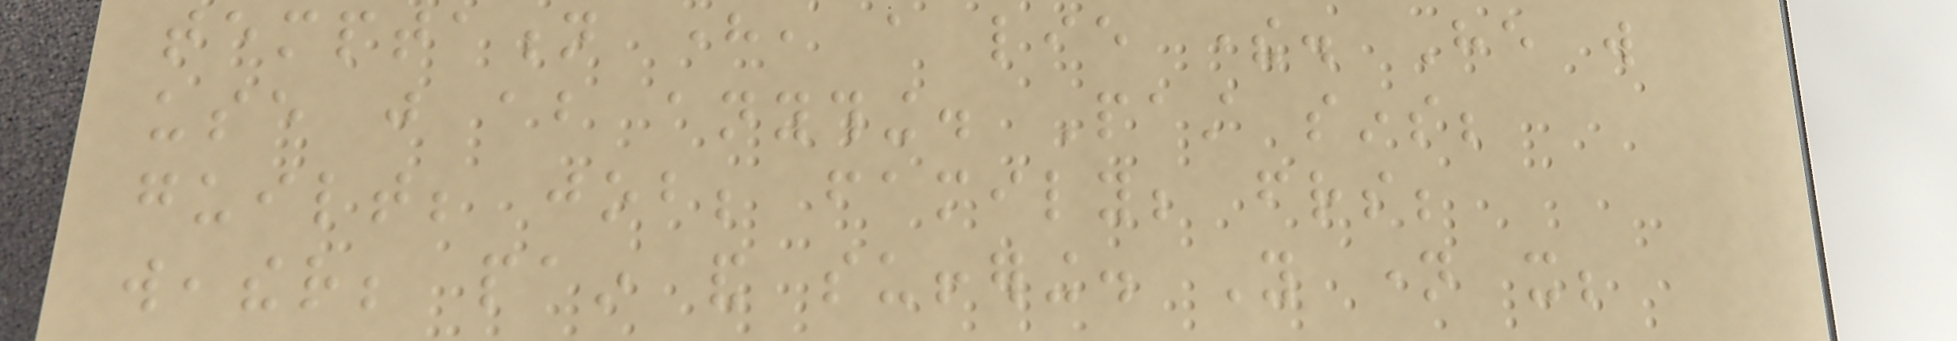temptation here, a lie there. He will
use just about anything. Past sins;
guilt; job; family; friends;
weather; pain and suffering. You name it;
